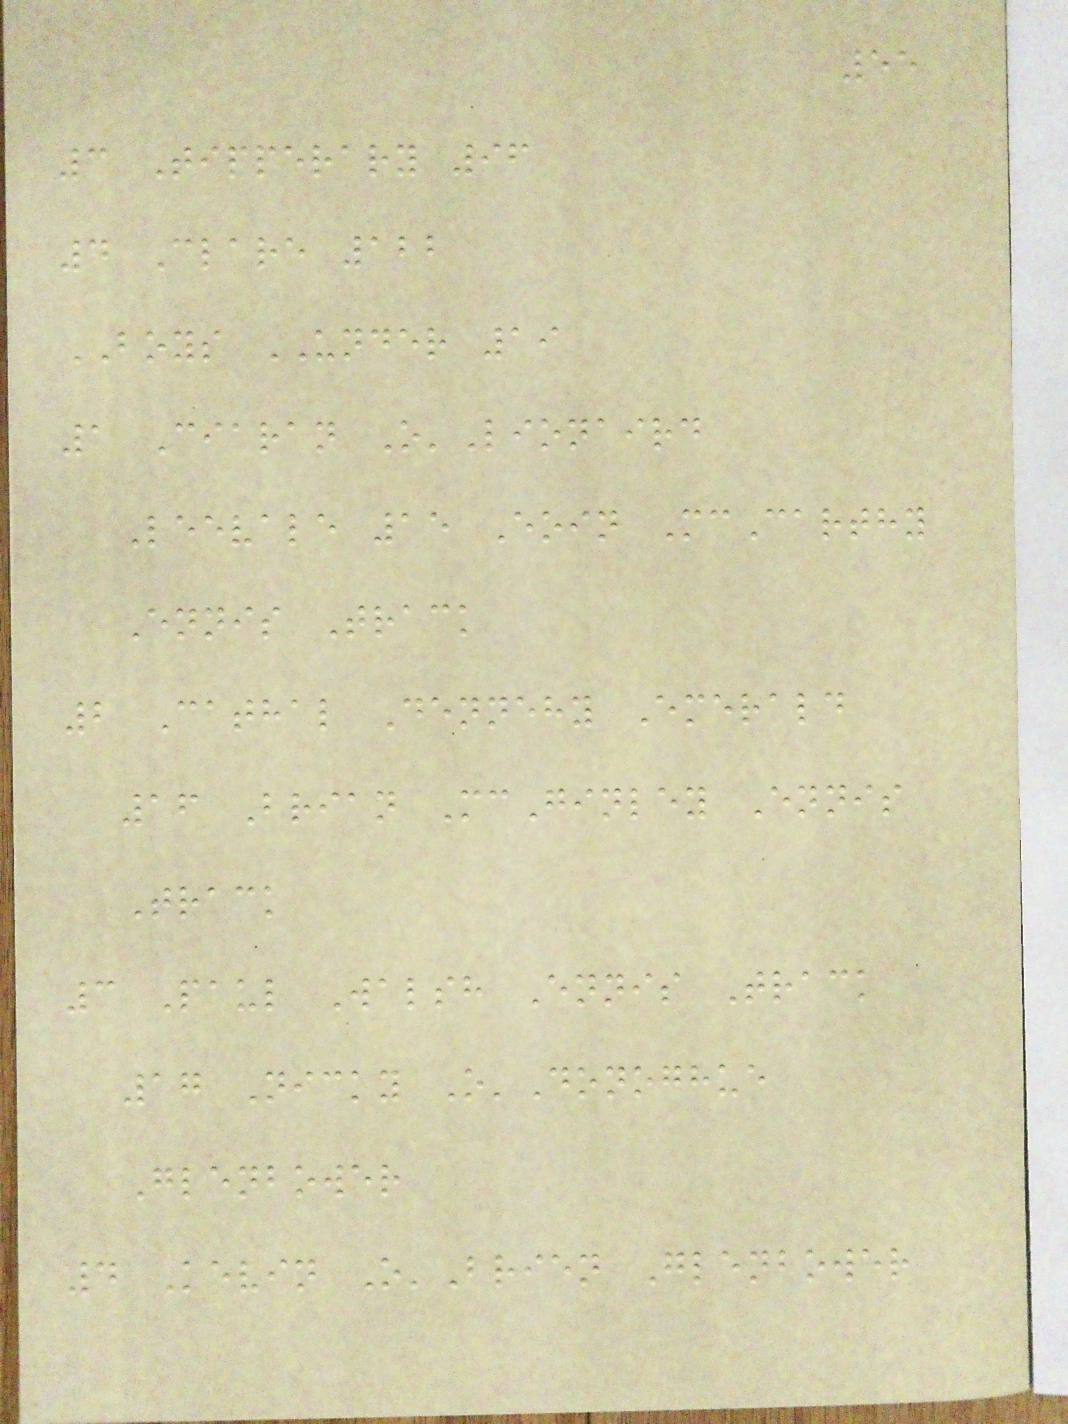55
3 Tipperary 96
4 Clare 122
BOYS UNDER 19
1 Ciaran O'Lionaird
Leevale 15 Eoin McCarthy
Ennis Track
2 Cathal Dennehy Emerald
16 Brian McGinley Ennis
Track
3 Paul Walsh Ennis Track
17 Nicky O'Donoghue
Glenbower
4 Kevin O'Brien Glenbower
